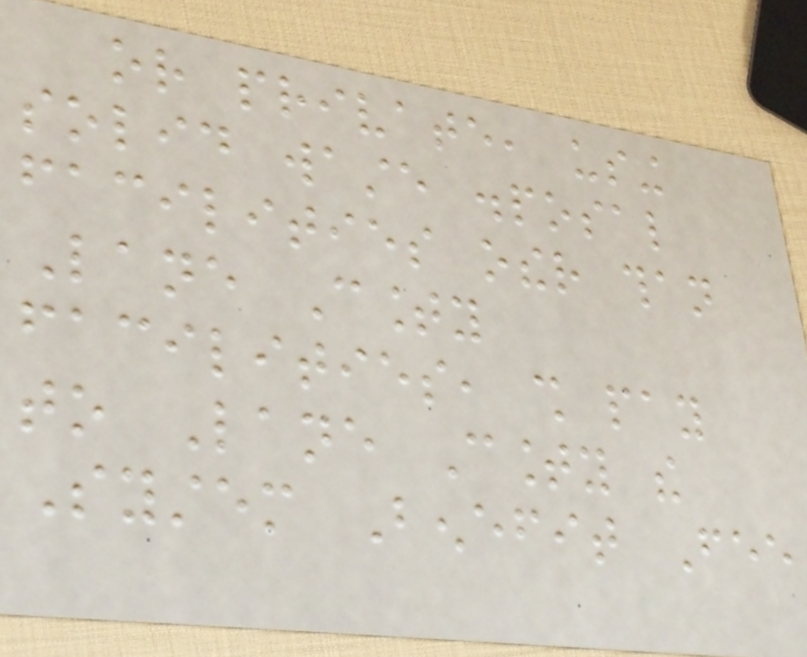or private, using
solid waste disposal
facilities other than
Lane County
facilities, shall pay
to Lane County the
System Benefit Fee
